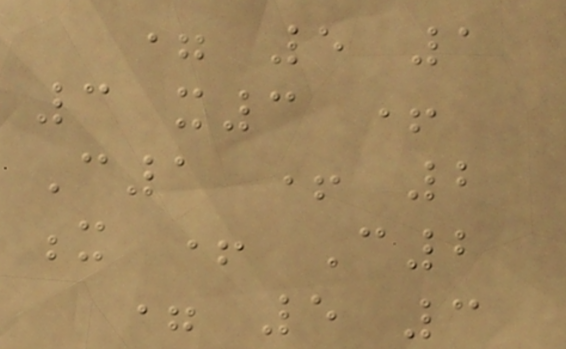= 5 1
3 x3 +
C1 + 2
x + C2
= 5 3
